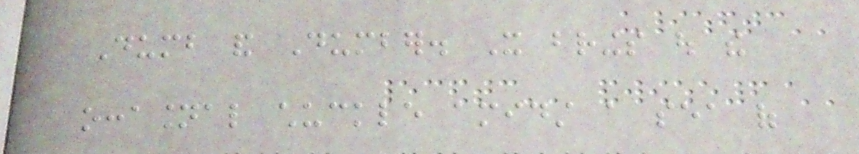Dumb and Dumber. It brings out the
occasional chuckle amidst a sea of
